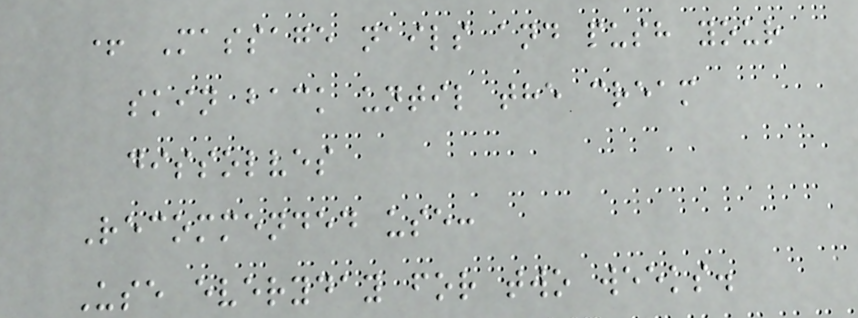+ Massage nails and push your
skin back until the cream
dissolves
Recommended use:
Use everyday for two weeks.
